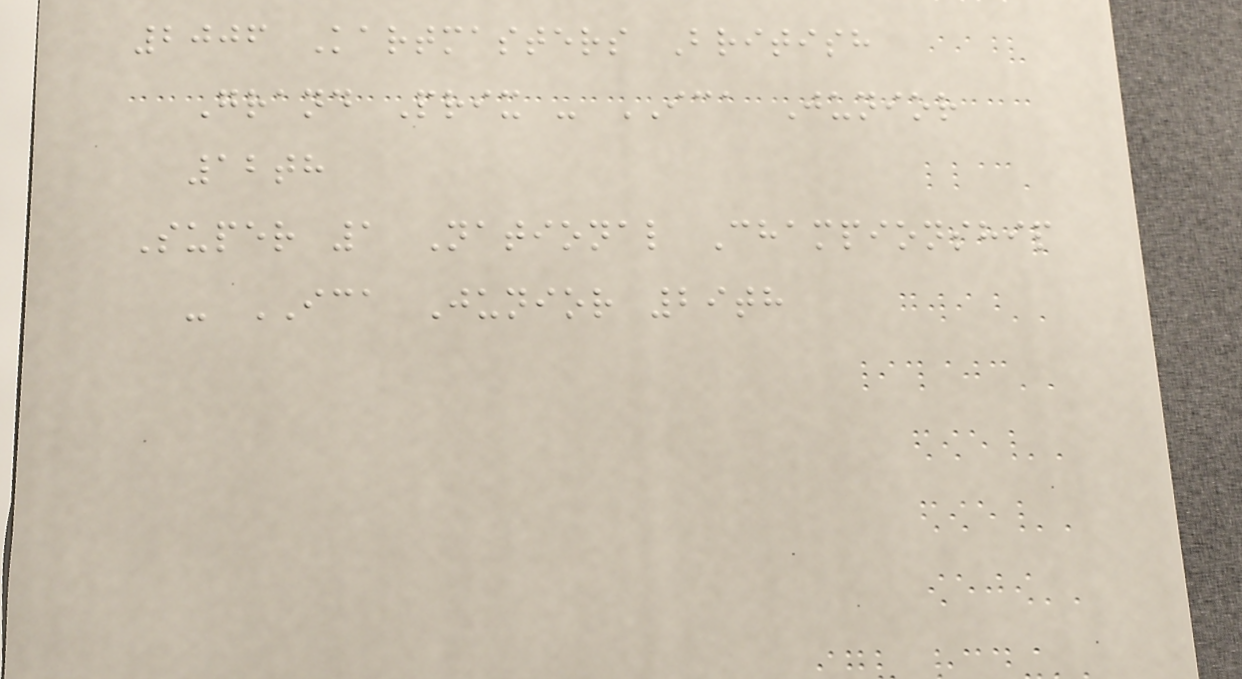2006 Kartmasters British
Grand Prix - ICA Junior
12th
Super 1 National Championship
- ICA Junior 29th
